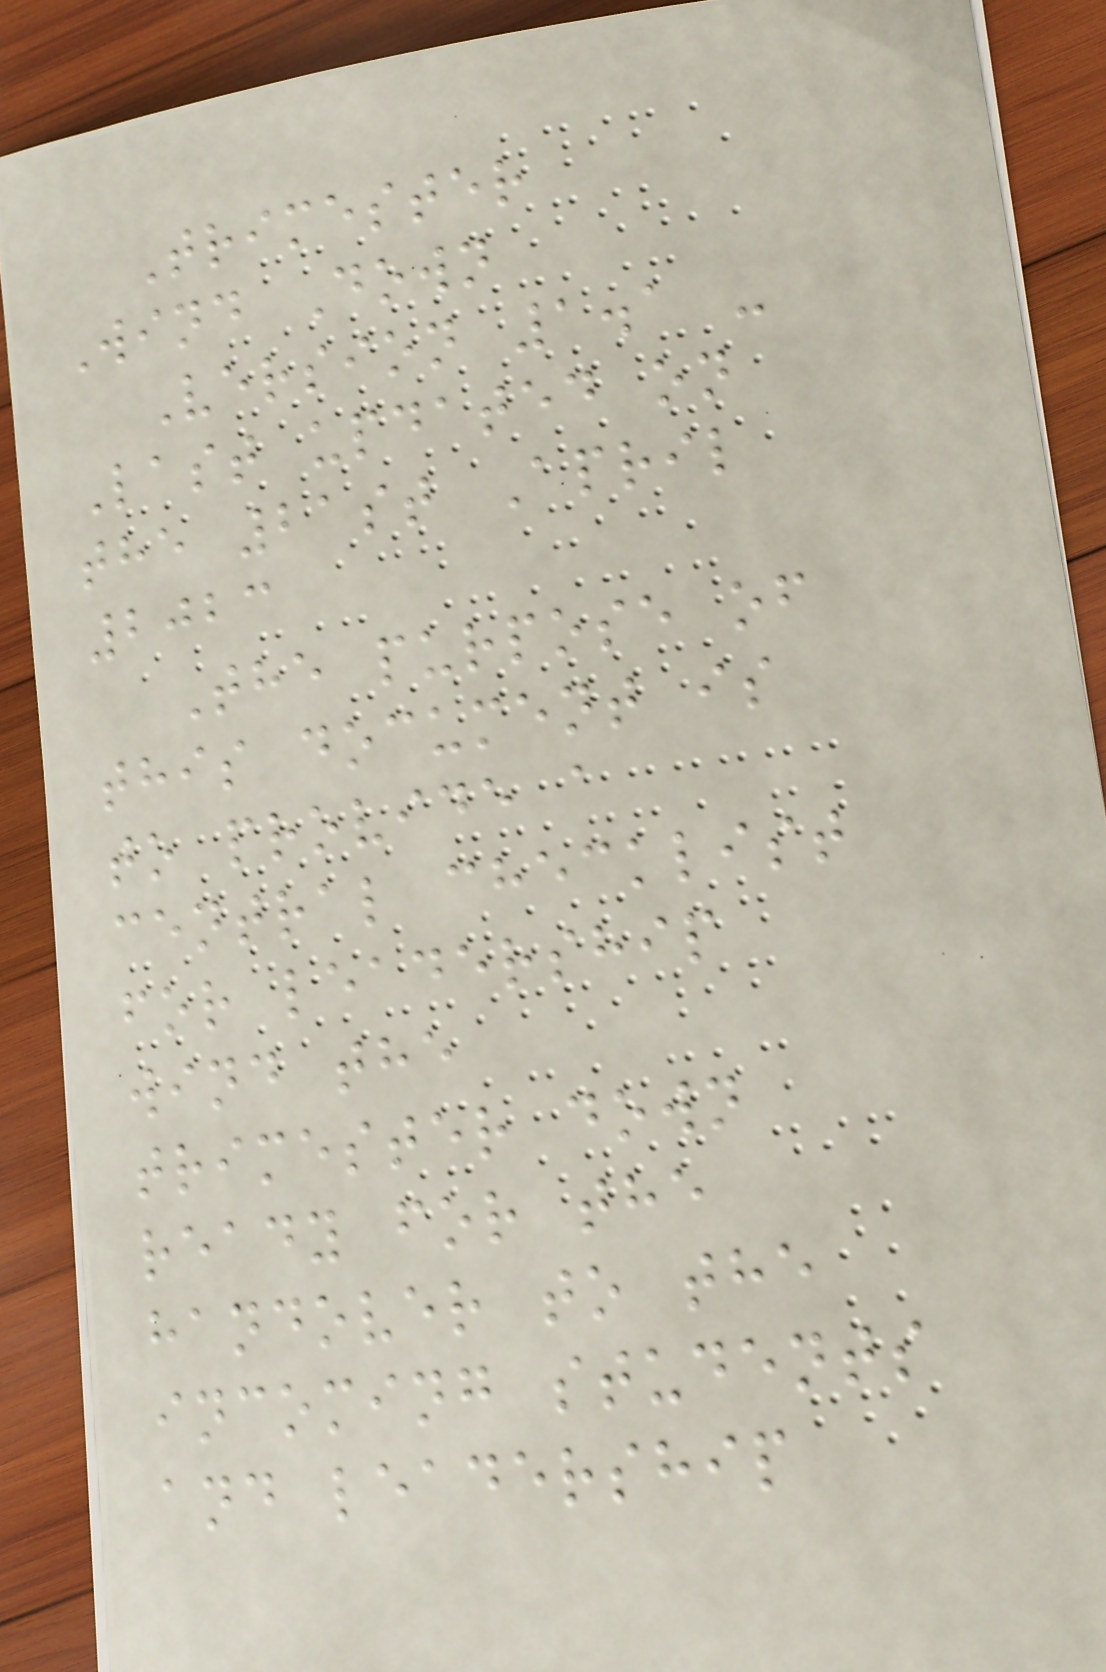Trimester
Wind Down
Version 1.1 -
Last updated on
the 21st April
2023
The purpose of
this document is
to provide a
central checklist
for leadership
wind the
trimester down
ready for the
handover to the
incoming students
and leadership
